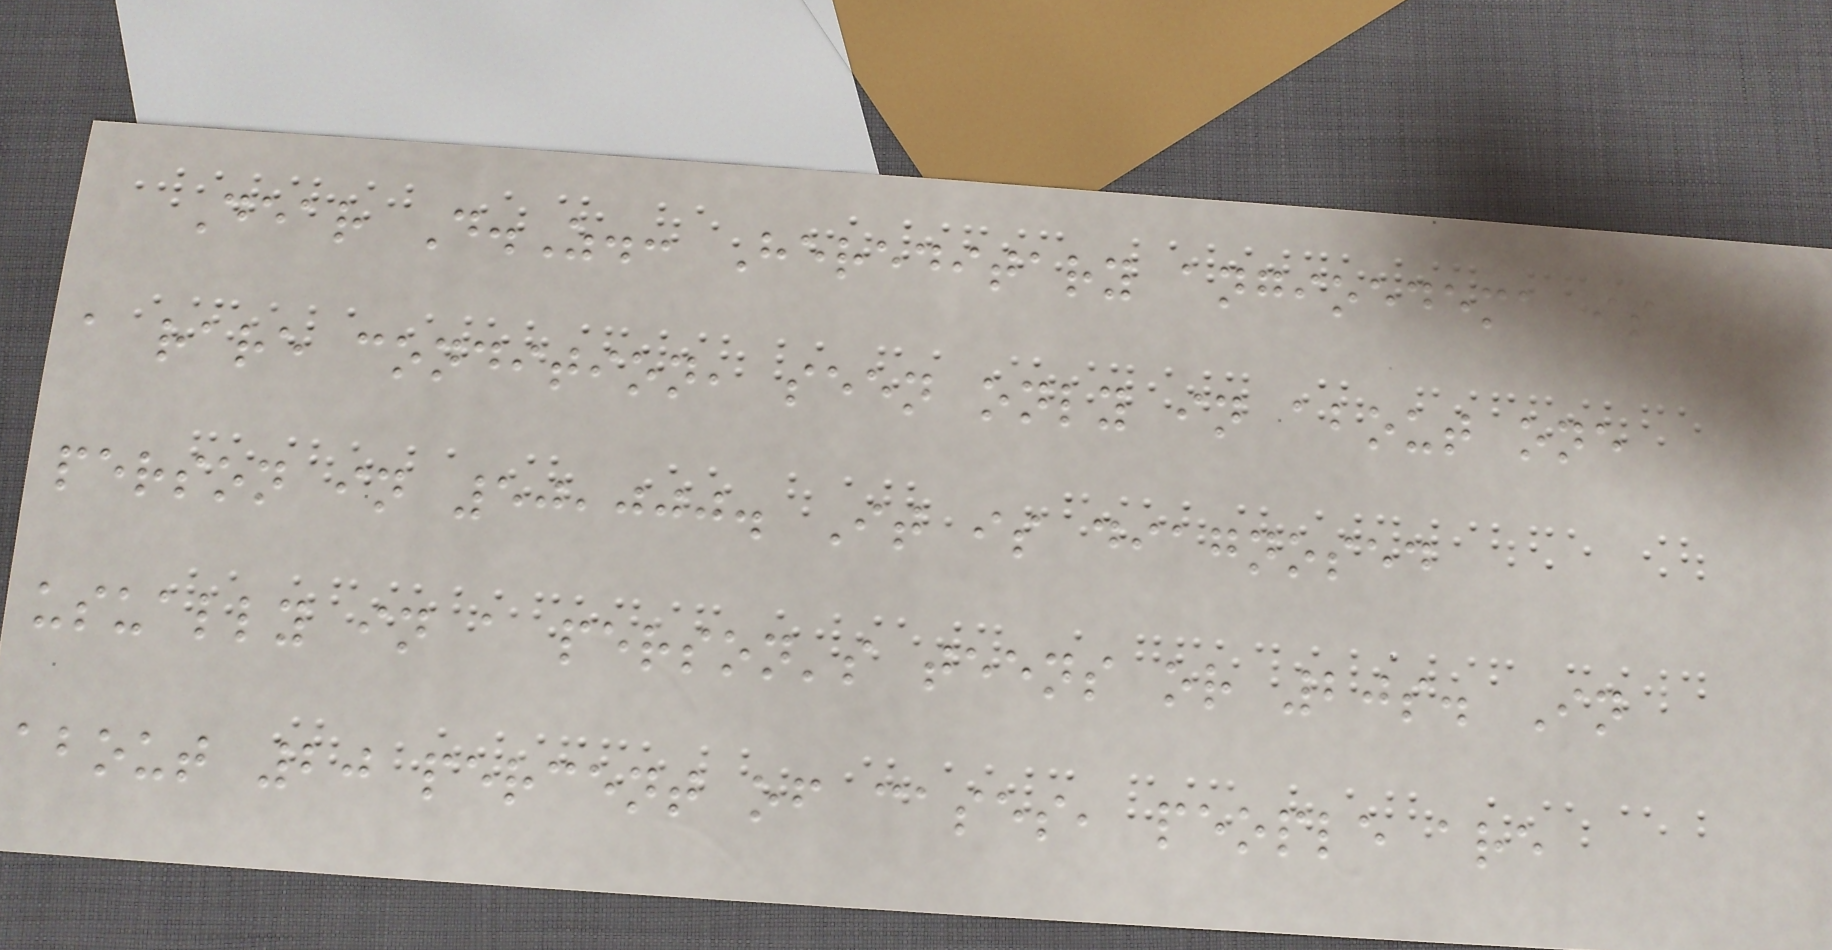Dear D.Z.: Hereditary angioedema is
a rare condition, seen only in about one
person in 50,000. It is diagnosed
usually in a person's teens or 20s. In
about 20 percent of cases, people are
